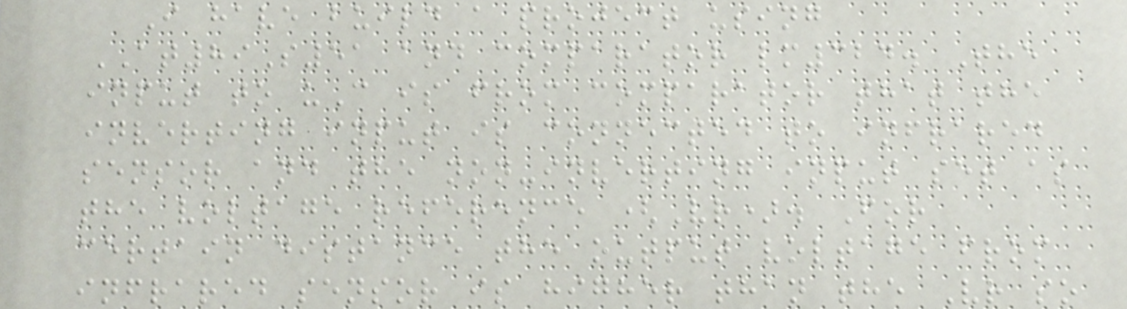I have build a project using
AT89S51 and comparator lm324. The
input to uC is from comparator that the
inverting input is connected to infrared
sensor and the non-inverting input set as
the voltage reference (Vr). For
certain distance the output voltage from
infrared sensor is higher than the Vr so
